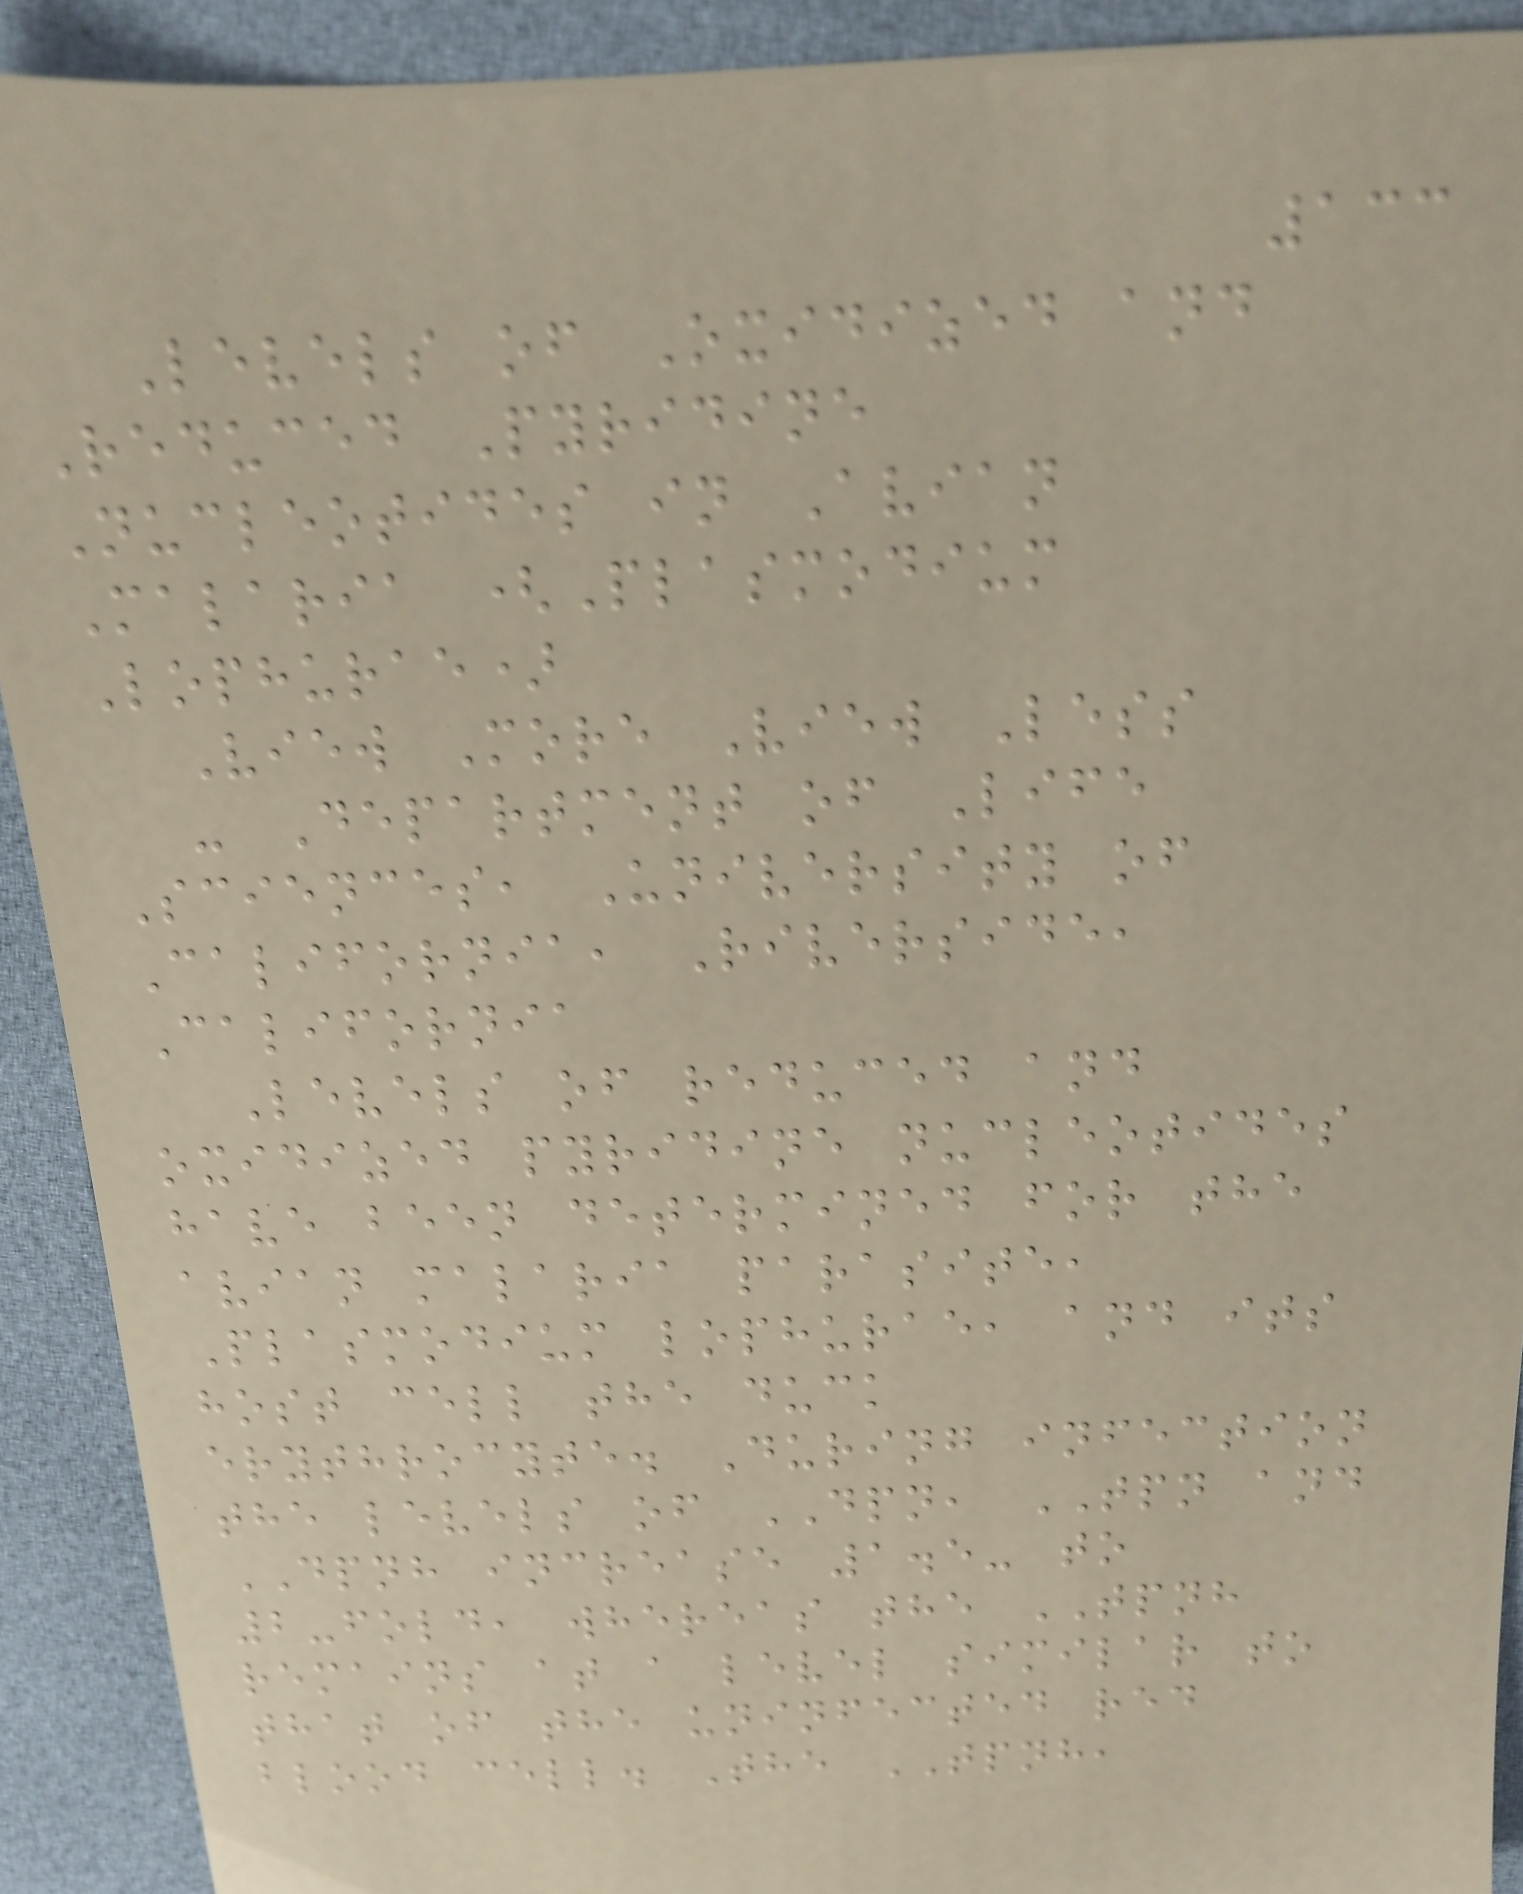133
Levels of Oxidized and
Reduced Pyridine
Nucleotides in Avian
Malaria (Plasmodium
Lophurae)
View More View Less
- Department of Life
Sciences, University of
California, Riverside,
California
Levels of reduced and
oxidized pyridine nucleotides
have been determined for the
avian malaria parasite,
Plasmodium lophurae, and its
host cell the duck
erythrocyte. During infection
the levels of DPN, TPN and
DPNH increase 1.5- to
2-fold, whereas the TPNH
remains at a level similar to
that of the uninfected red
blood cell. The TPNH,
